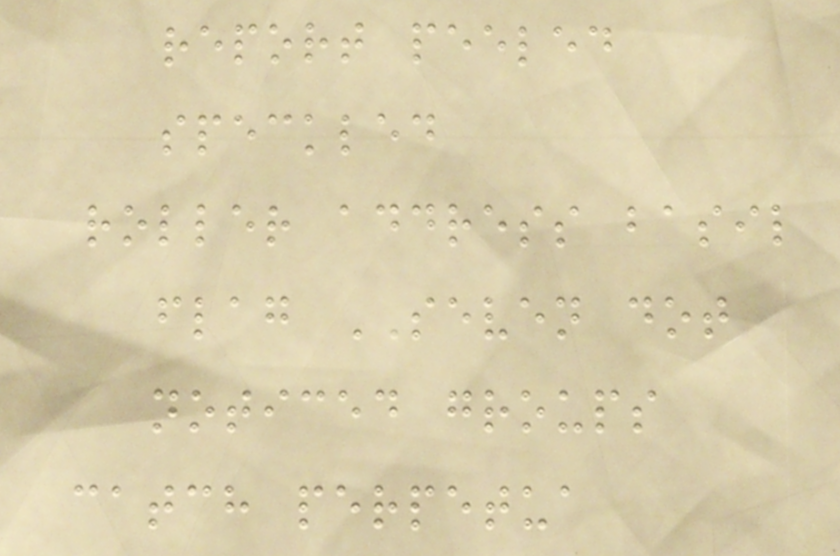report peeled
speckled
roller address basil
flag SEVEN dot
noticed groups
catch perpetua
